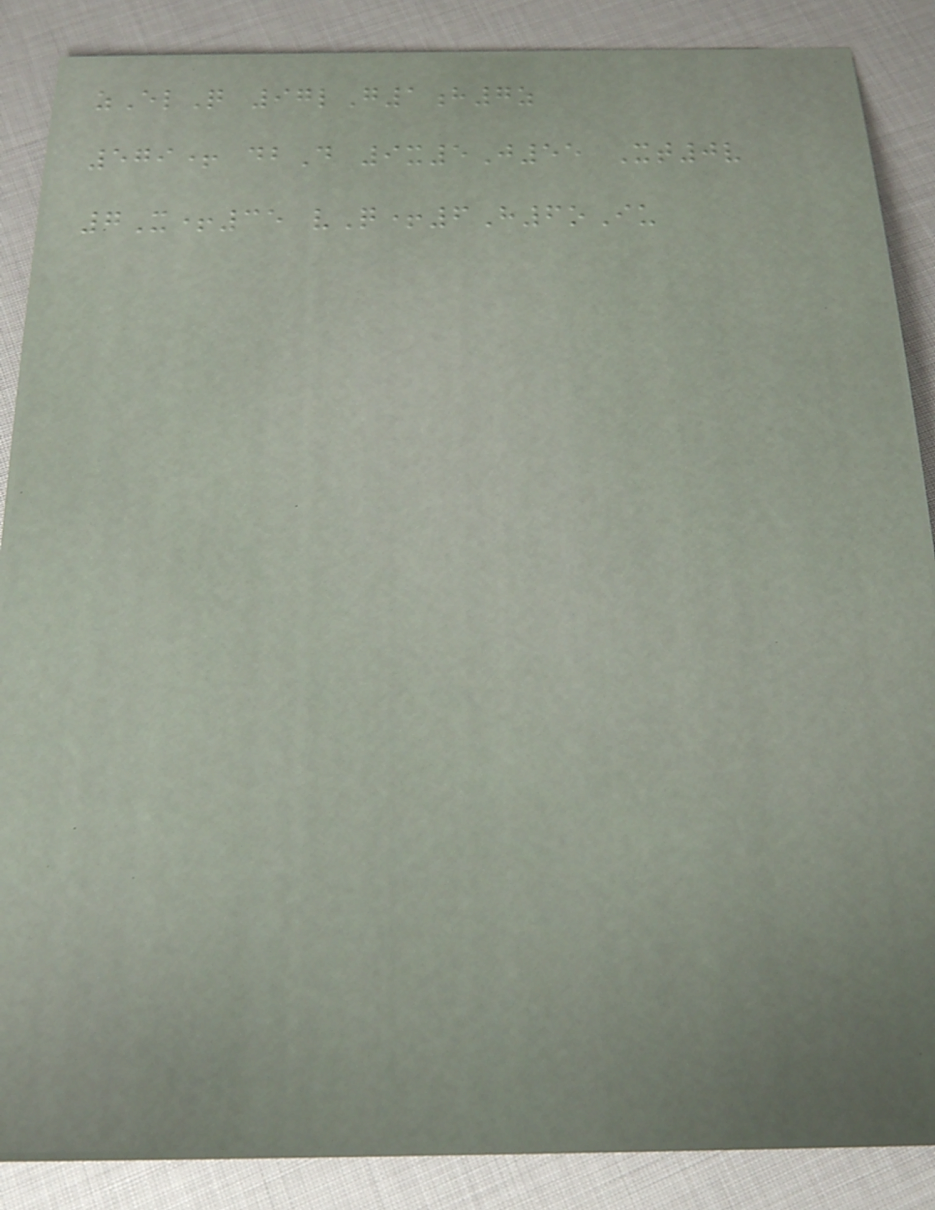zElQ 97lG1h7z
579+ dbD 9x5J55 Xt0v
7X+35 vQ+6H6oIu
